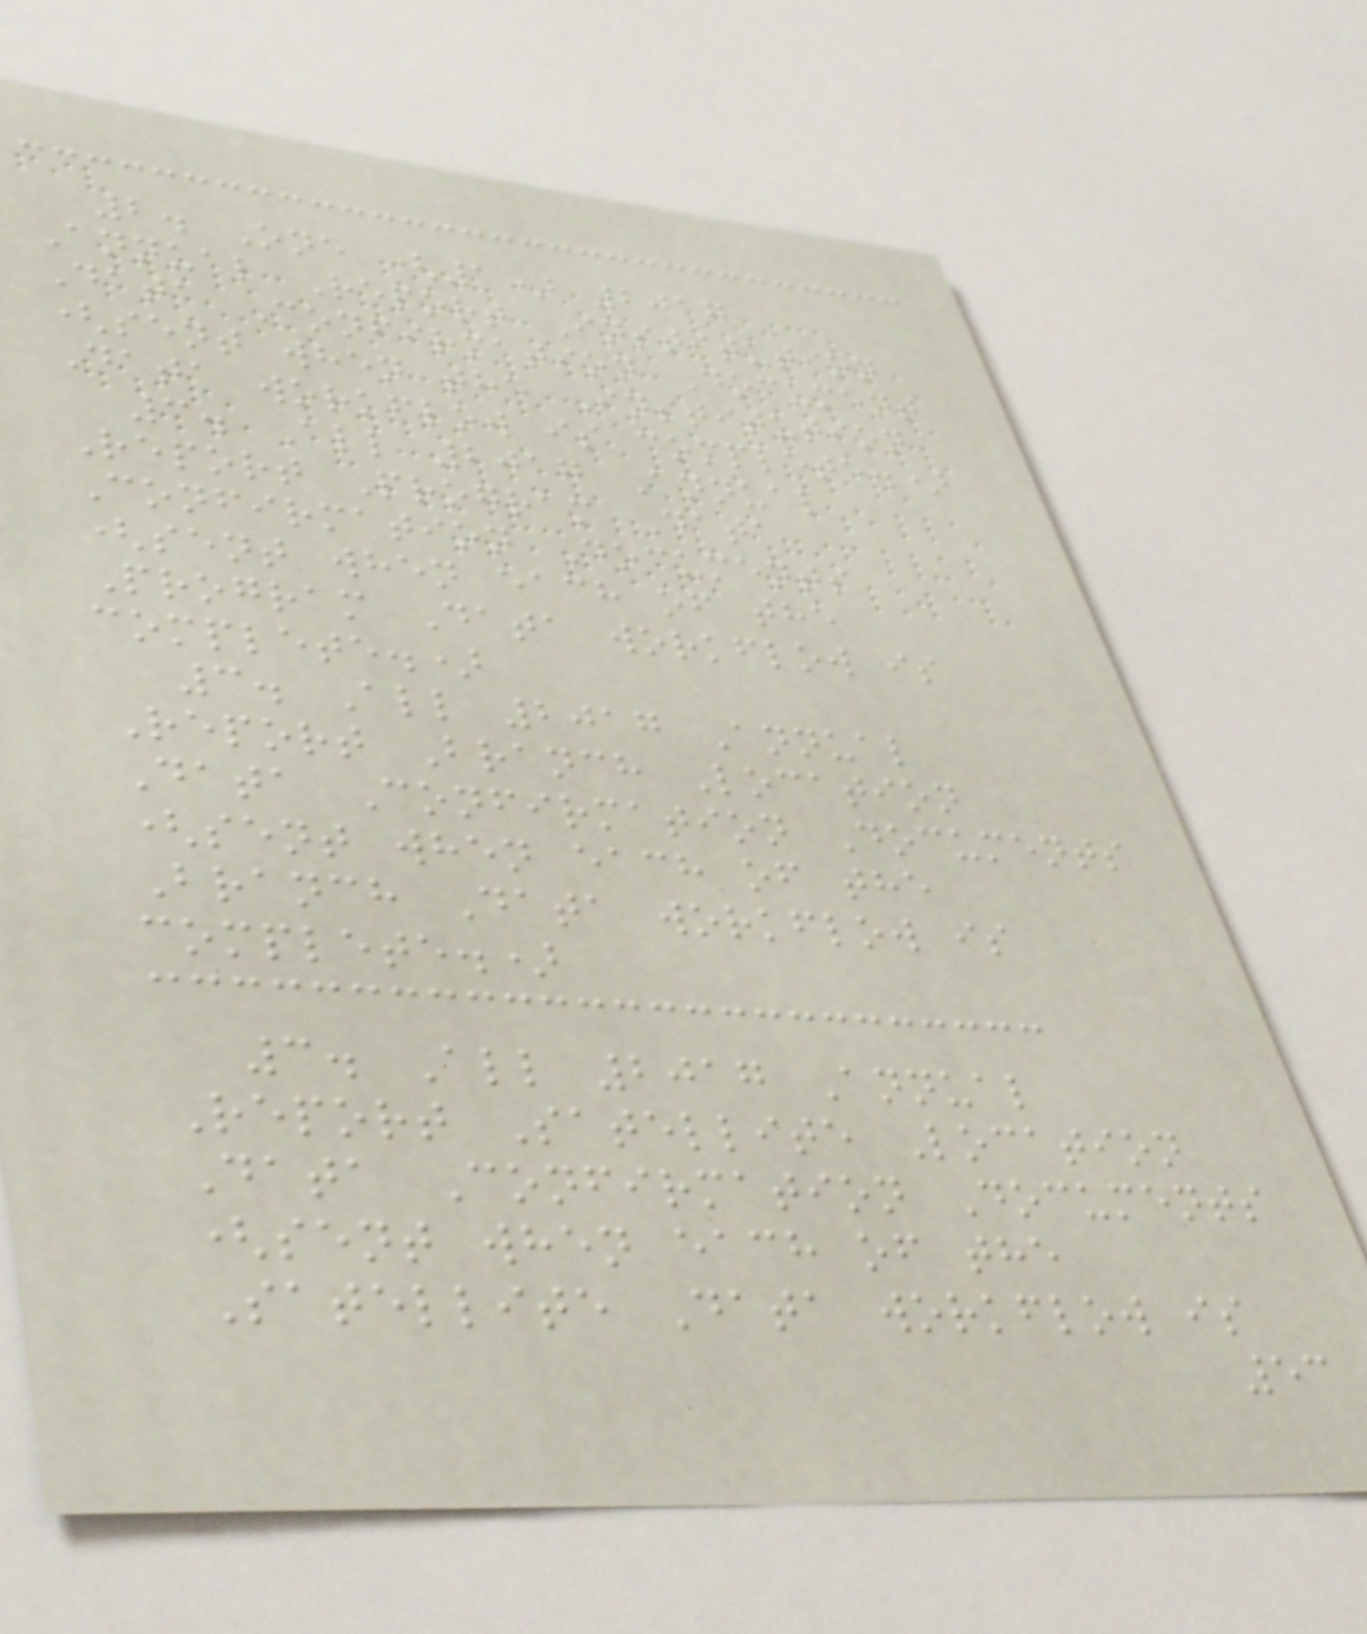2. One (1) 2017
Annual Report Institution
Data Confirmation Document
(sent when the Institution
Data workflow is complete.)
3. All 2017 Annual
Report Program Data
Confirmation Documents
(sent when each of the
Program Data workflow is
complete.)
3. All 2017 Annual
Report Branch Location
Data Confirmation Documents
(sent when each of the
Branch Data workflow is
complete.)
3. All 2017 Annual
Report Satellite Location
Data Confirmation Documents
(sent when each of the
Satellite Data workflow is
53
